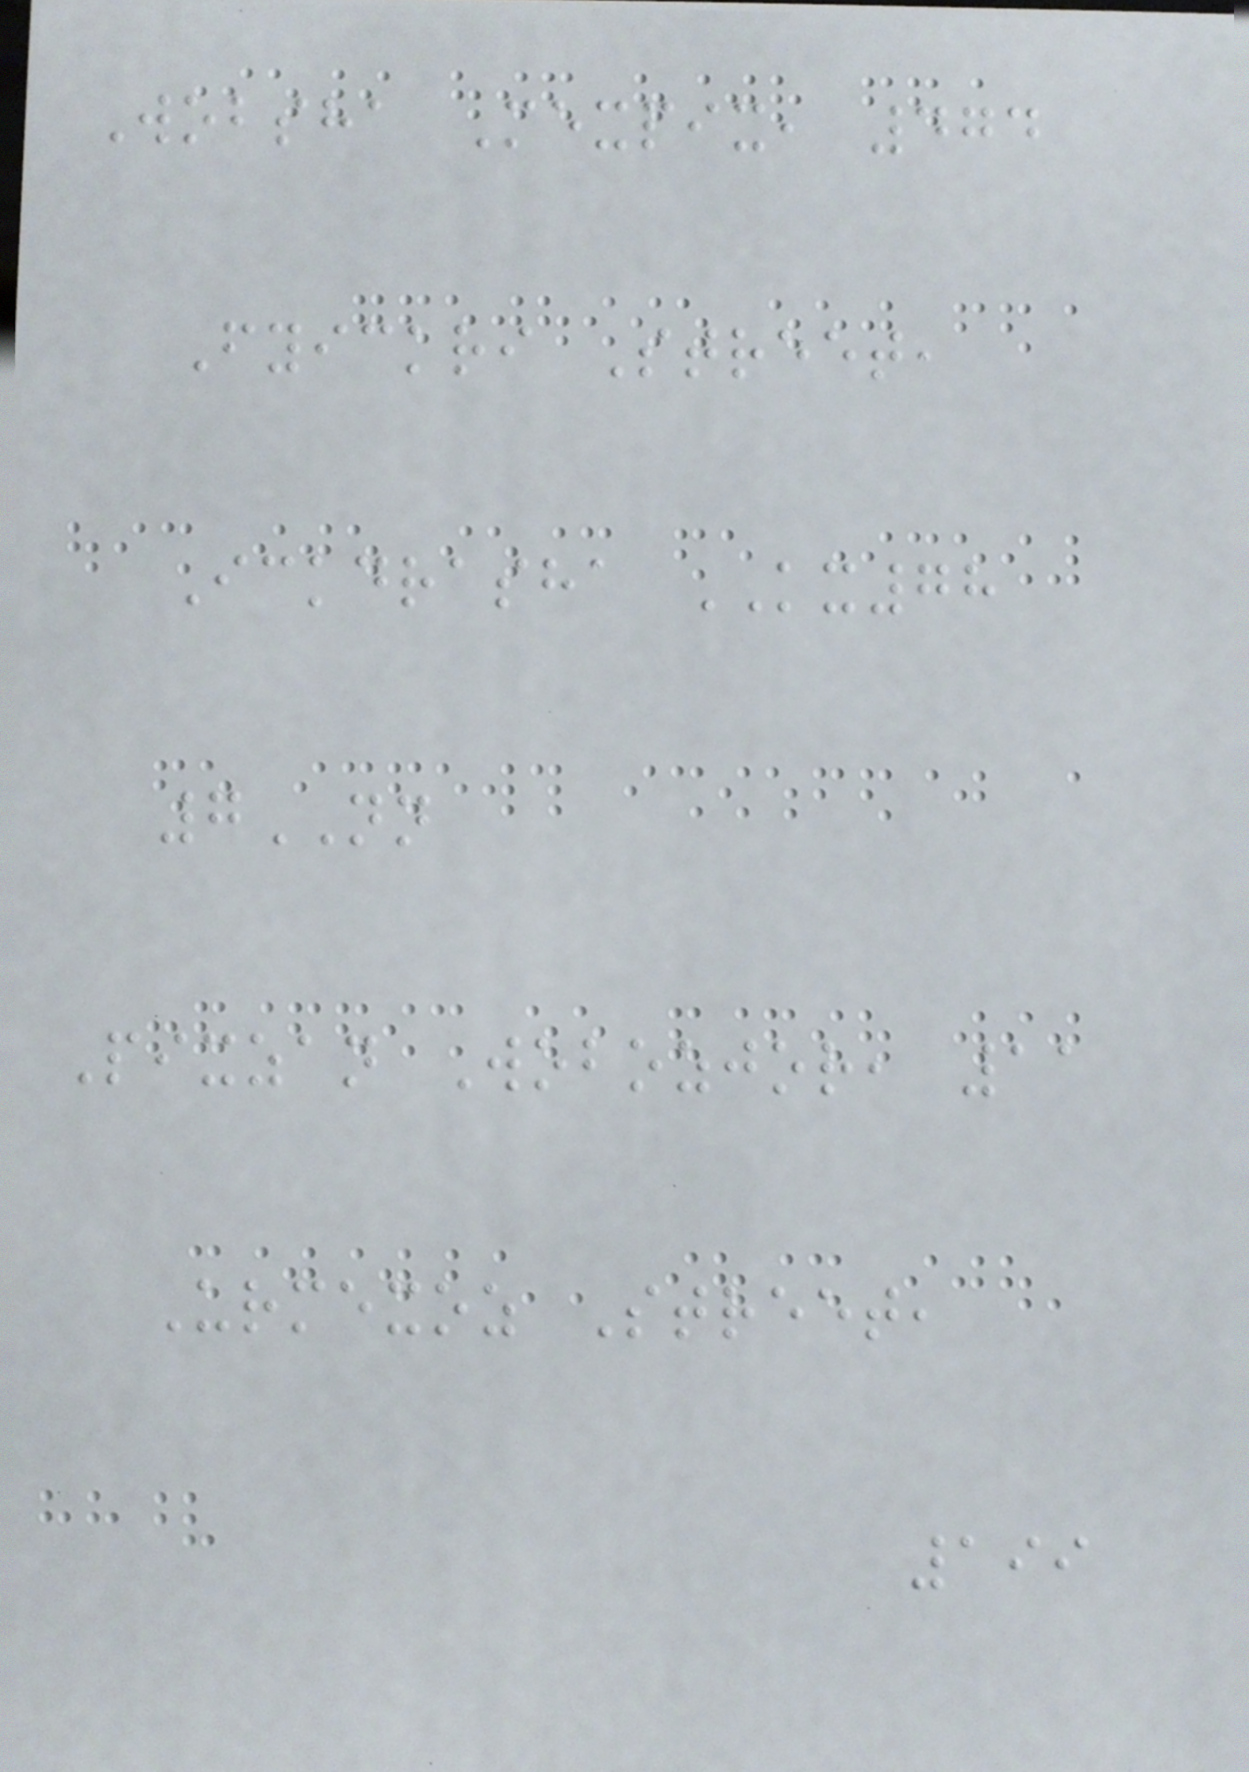Wobsha Mexpix, 474
Fyickri Street,
Ickdrasha KX78
7NN
Pixzan Wobozjor, 11
Urmexoz Street,
199
